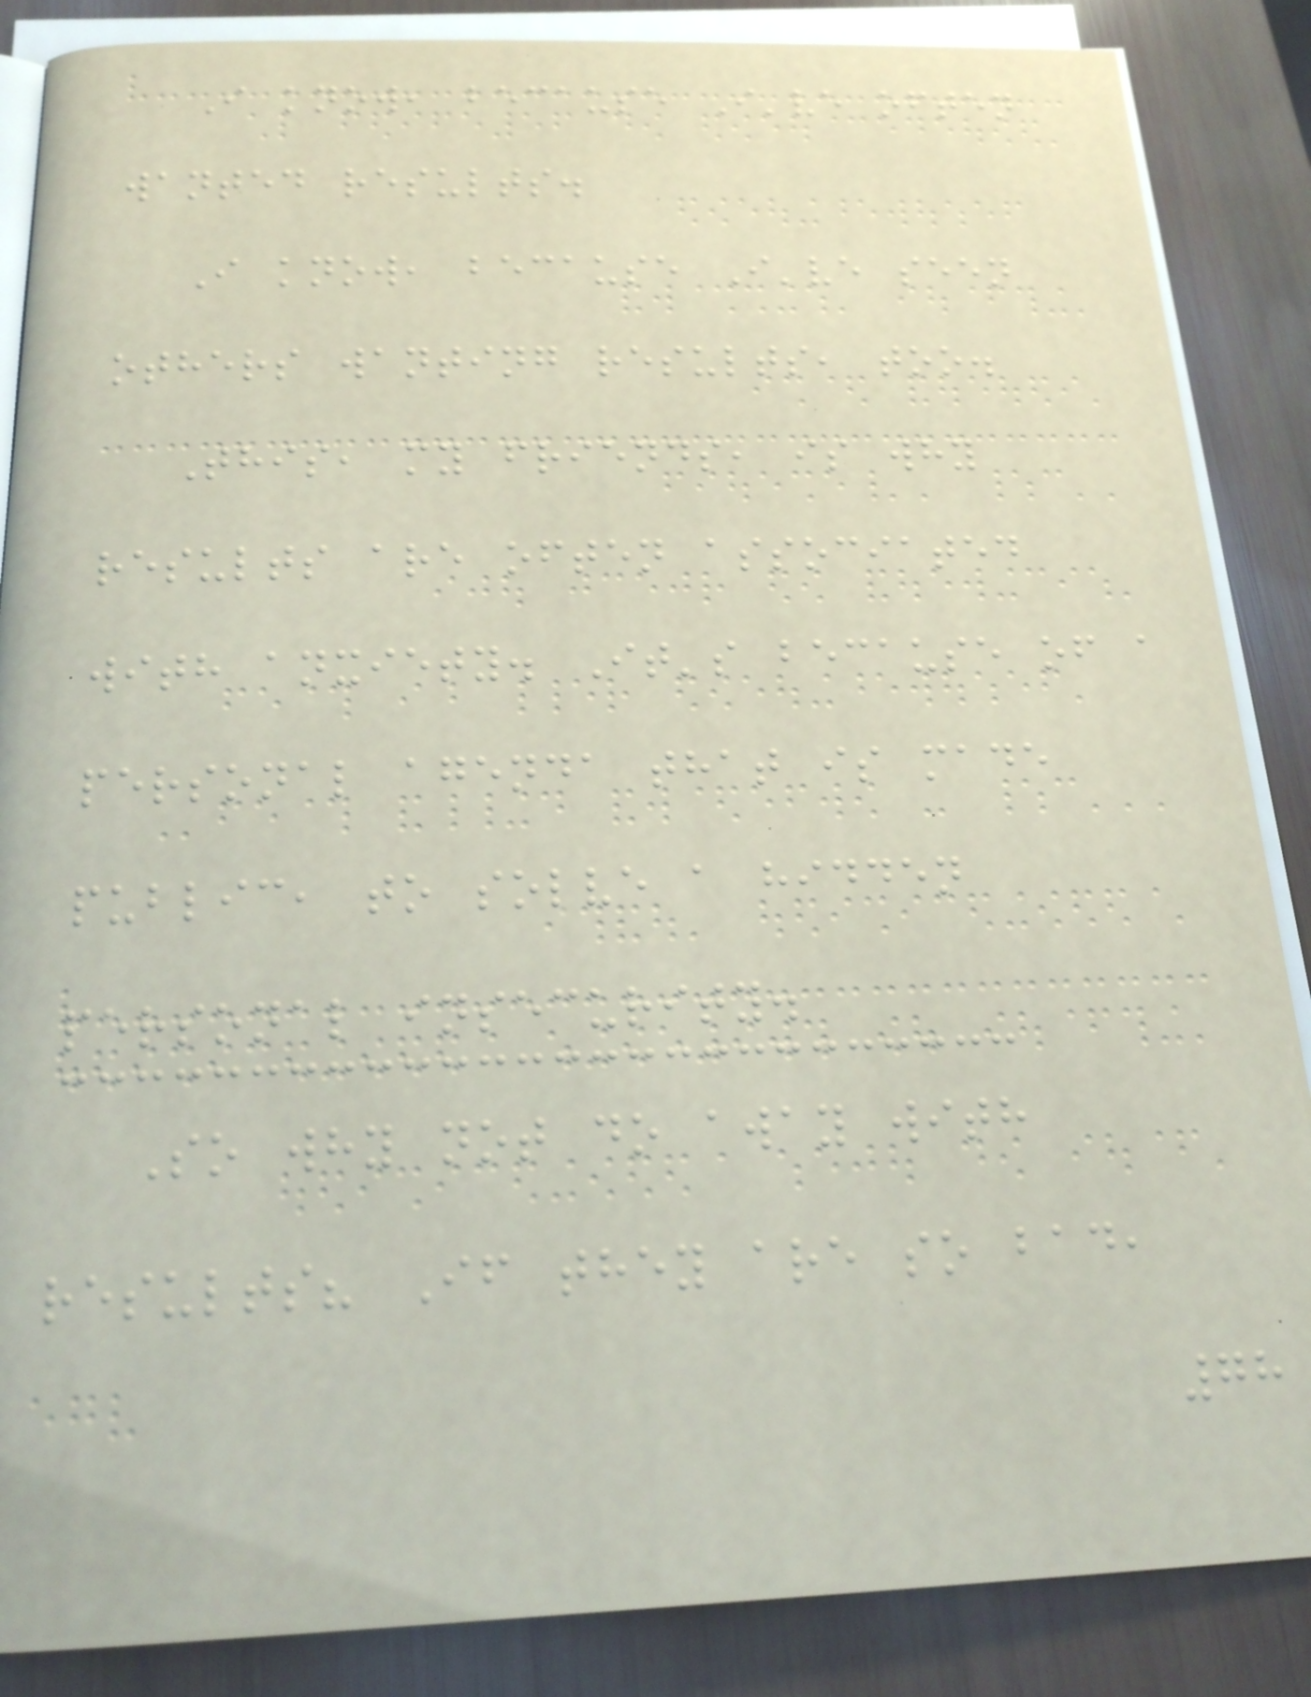I know, because I've often
wanted results.
I know, because I've seen
others wanting results, too.
This, my friends, is why
results are often associated
with anxiety. It's because of a
personal agenda that is made
public, to solve a hidden
personal insecurity.
So why not do away with
results? If they are so bad,
78
